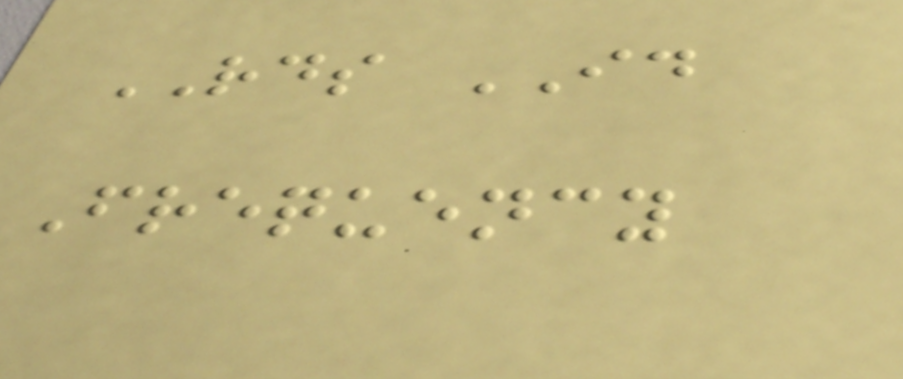RDS ID
Frequency
